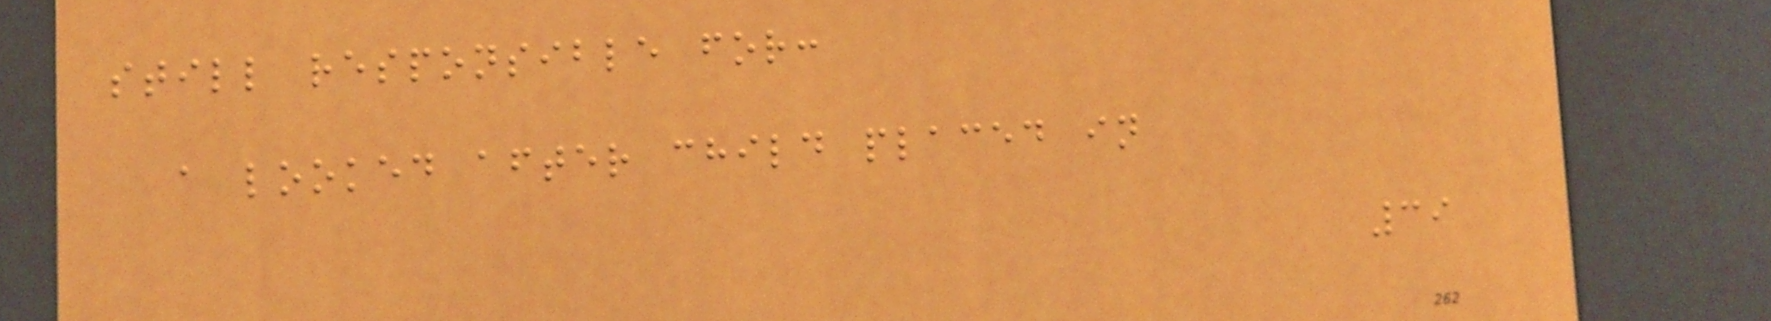still responsible for:
a looked after child placed in
39
